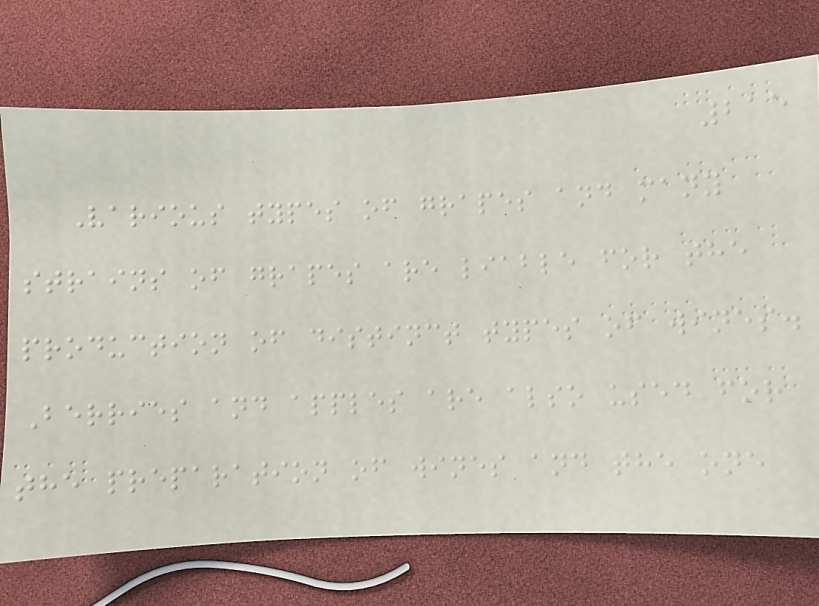215
Various types of grapes and many
strains of grapes are liable for the
production of distinct types of wines.
Berries and apples are also used for
the preparation of wines and the one
